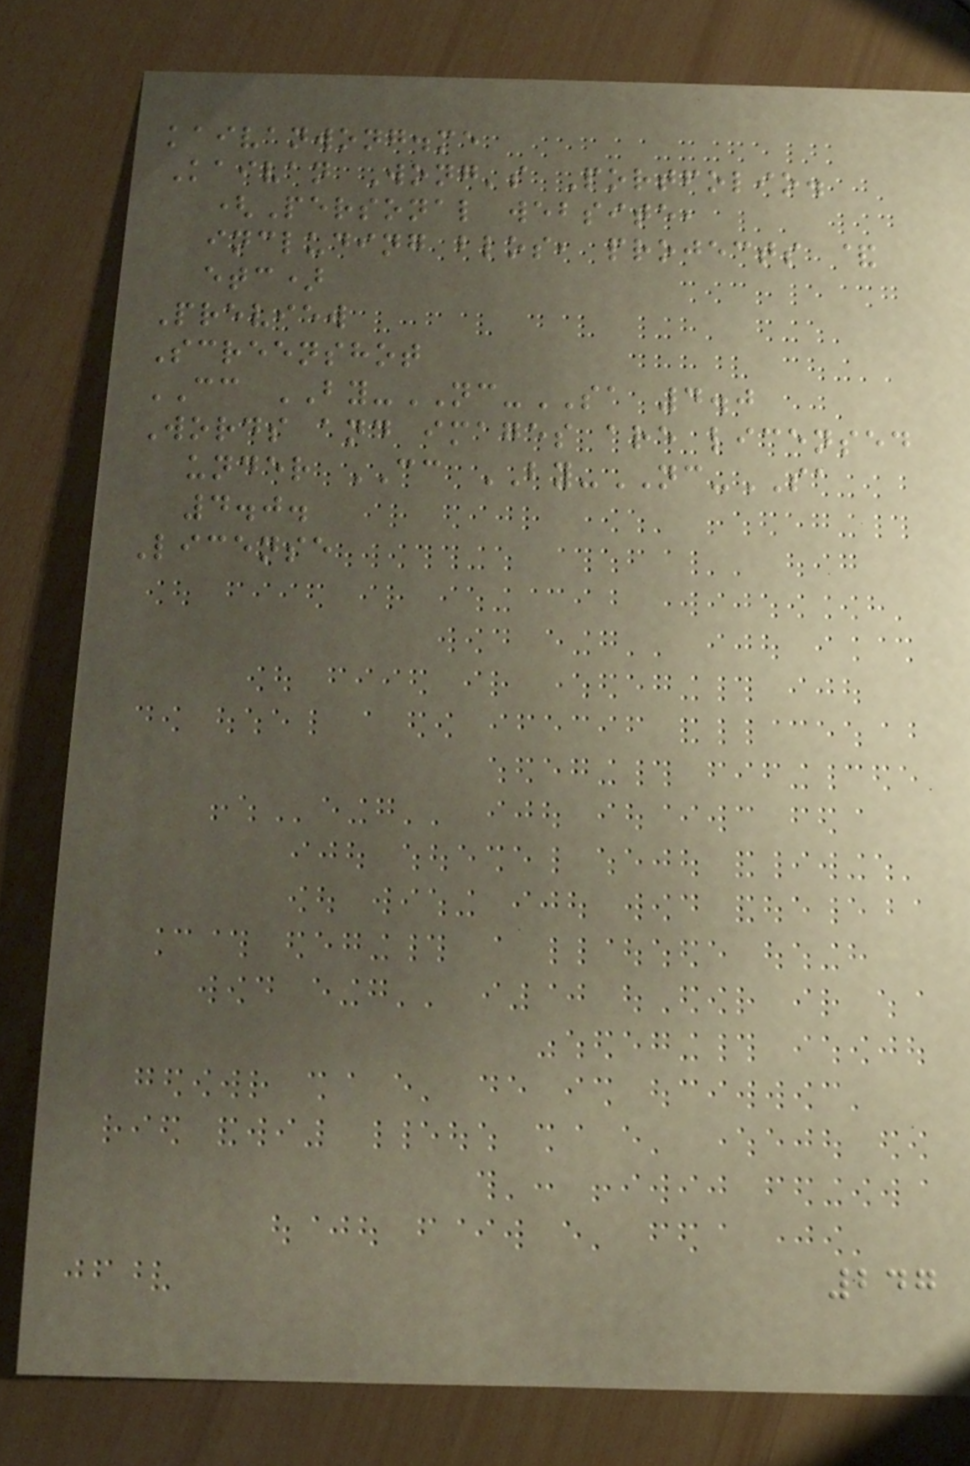kaivanwong.me
Kaivan Wong's Portfolio.
(Personal website,
including blos, projects &
etc)
Preview
Screenshot
CC BY-NC-SA 4.0
Words and images are licensed
under CC BY-NC-SA
4.0.
License
247
